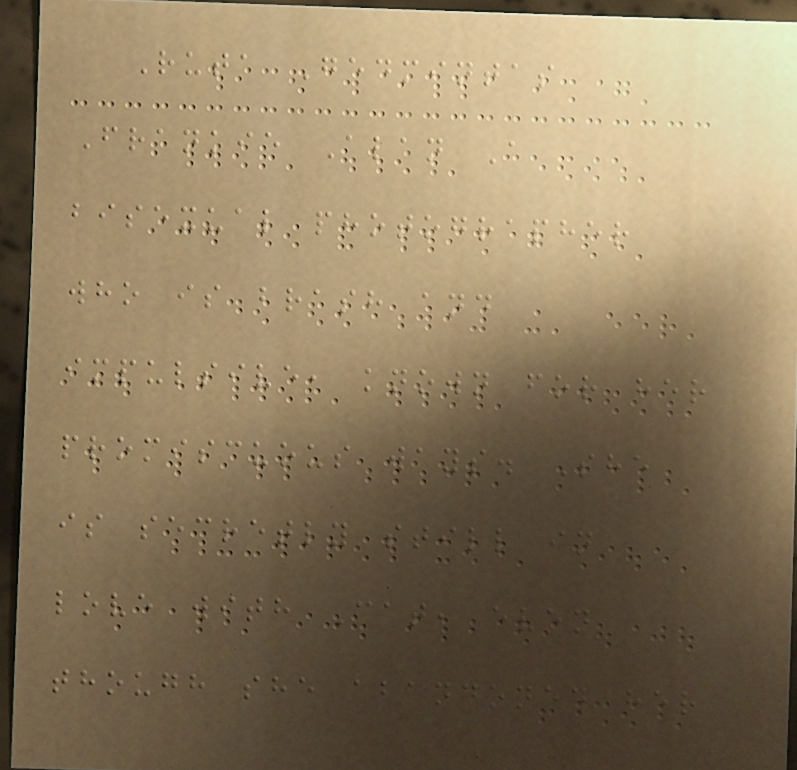Ruta Gedmintas
Frankie Alan A
bisexual photographer
who is brash and
impulsive, known for her
promiscuous ways. She
is secretly still in
love with Cat, even
though she abandoned her
